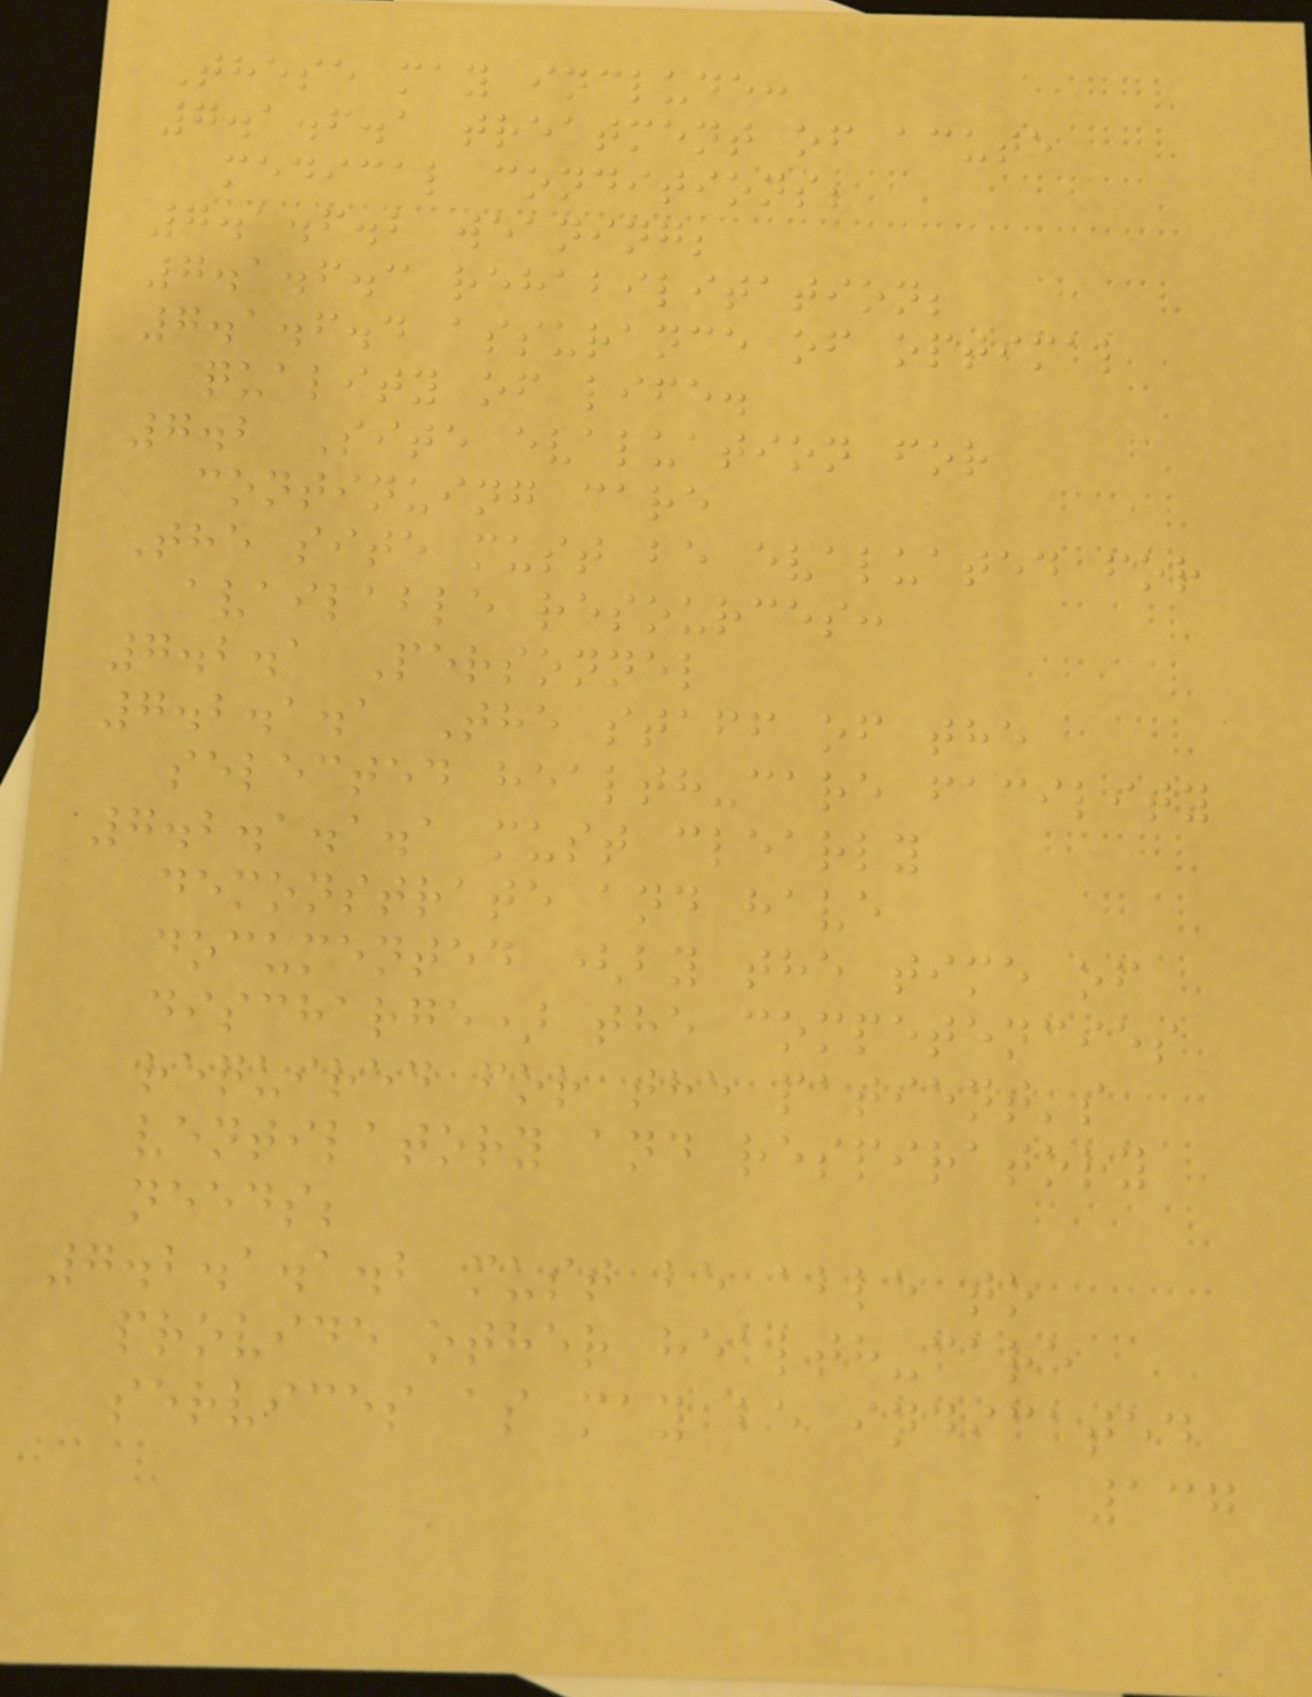These may include:
7.1.6.1 treatment of acute
medical conditions;
7.1.6.2 weaning;
7.1.6.3 rehabilitation;
7.1.6.4 assurance of optimal
quality of life.
7.2 Site evaluation for
continuing care
The site must be evaluated for
available resources:
7.2.1 Personnel
7.2.1.1 The staff of the
selected health-care facility
7.2.1.1.1 must clearly
demonstrate and have
documented (by the time of
discharge) the competencies
required for the patient's
ventilatory and respiratory
needs;
7.2.1.1.2 must be able to
provide other health-care
services as may be indicated
137
